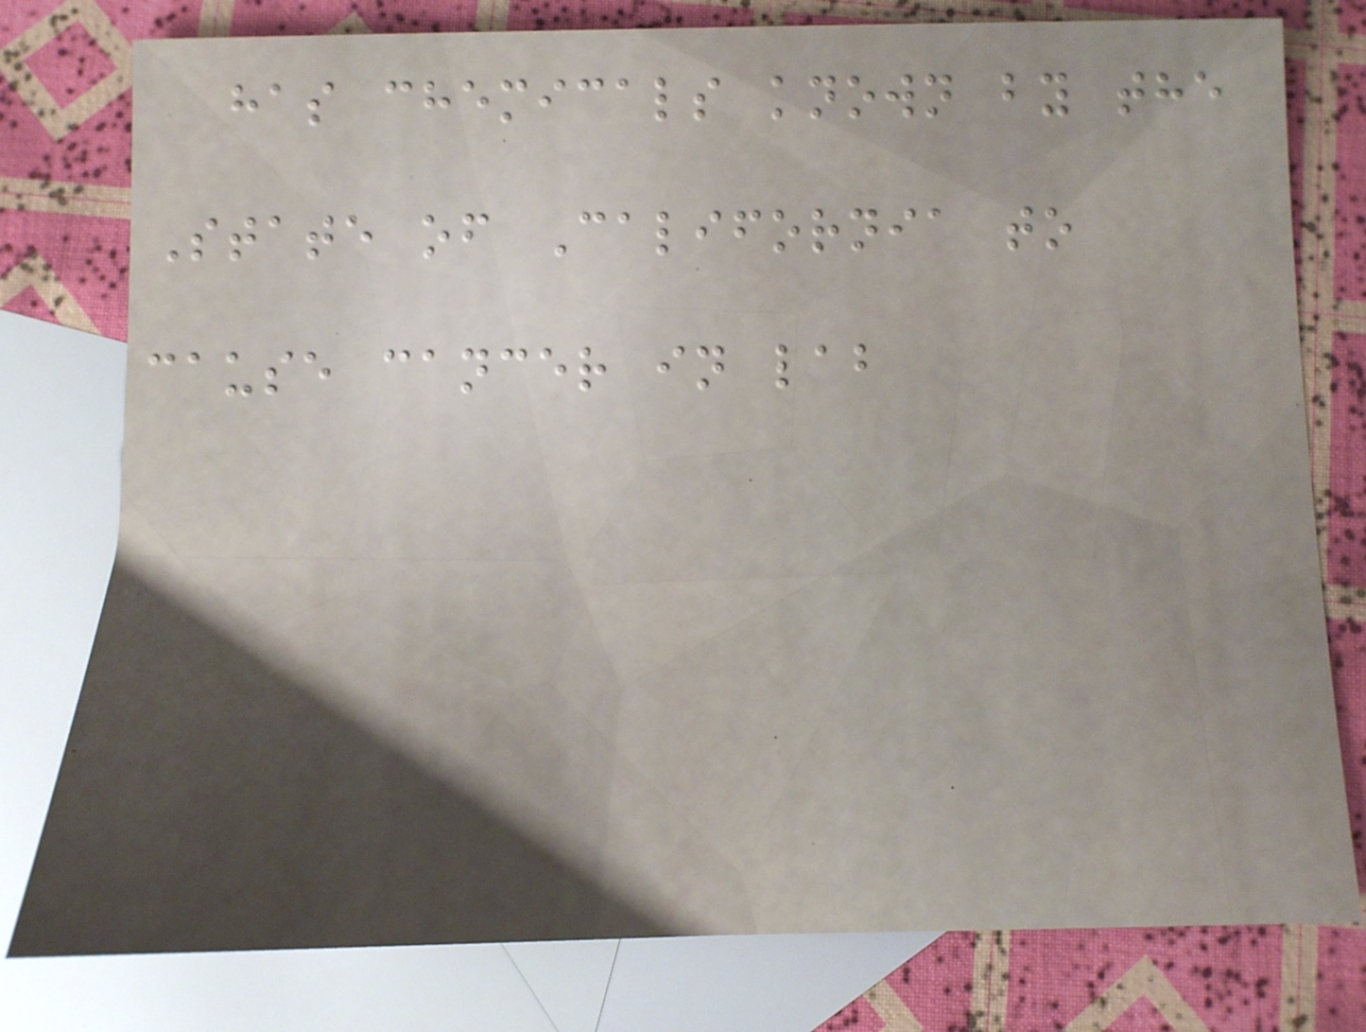has chemicals known by the
State of California to
cause cancer in lab
